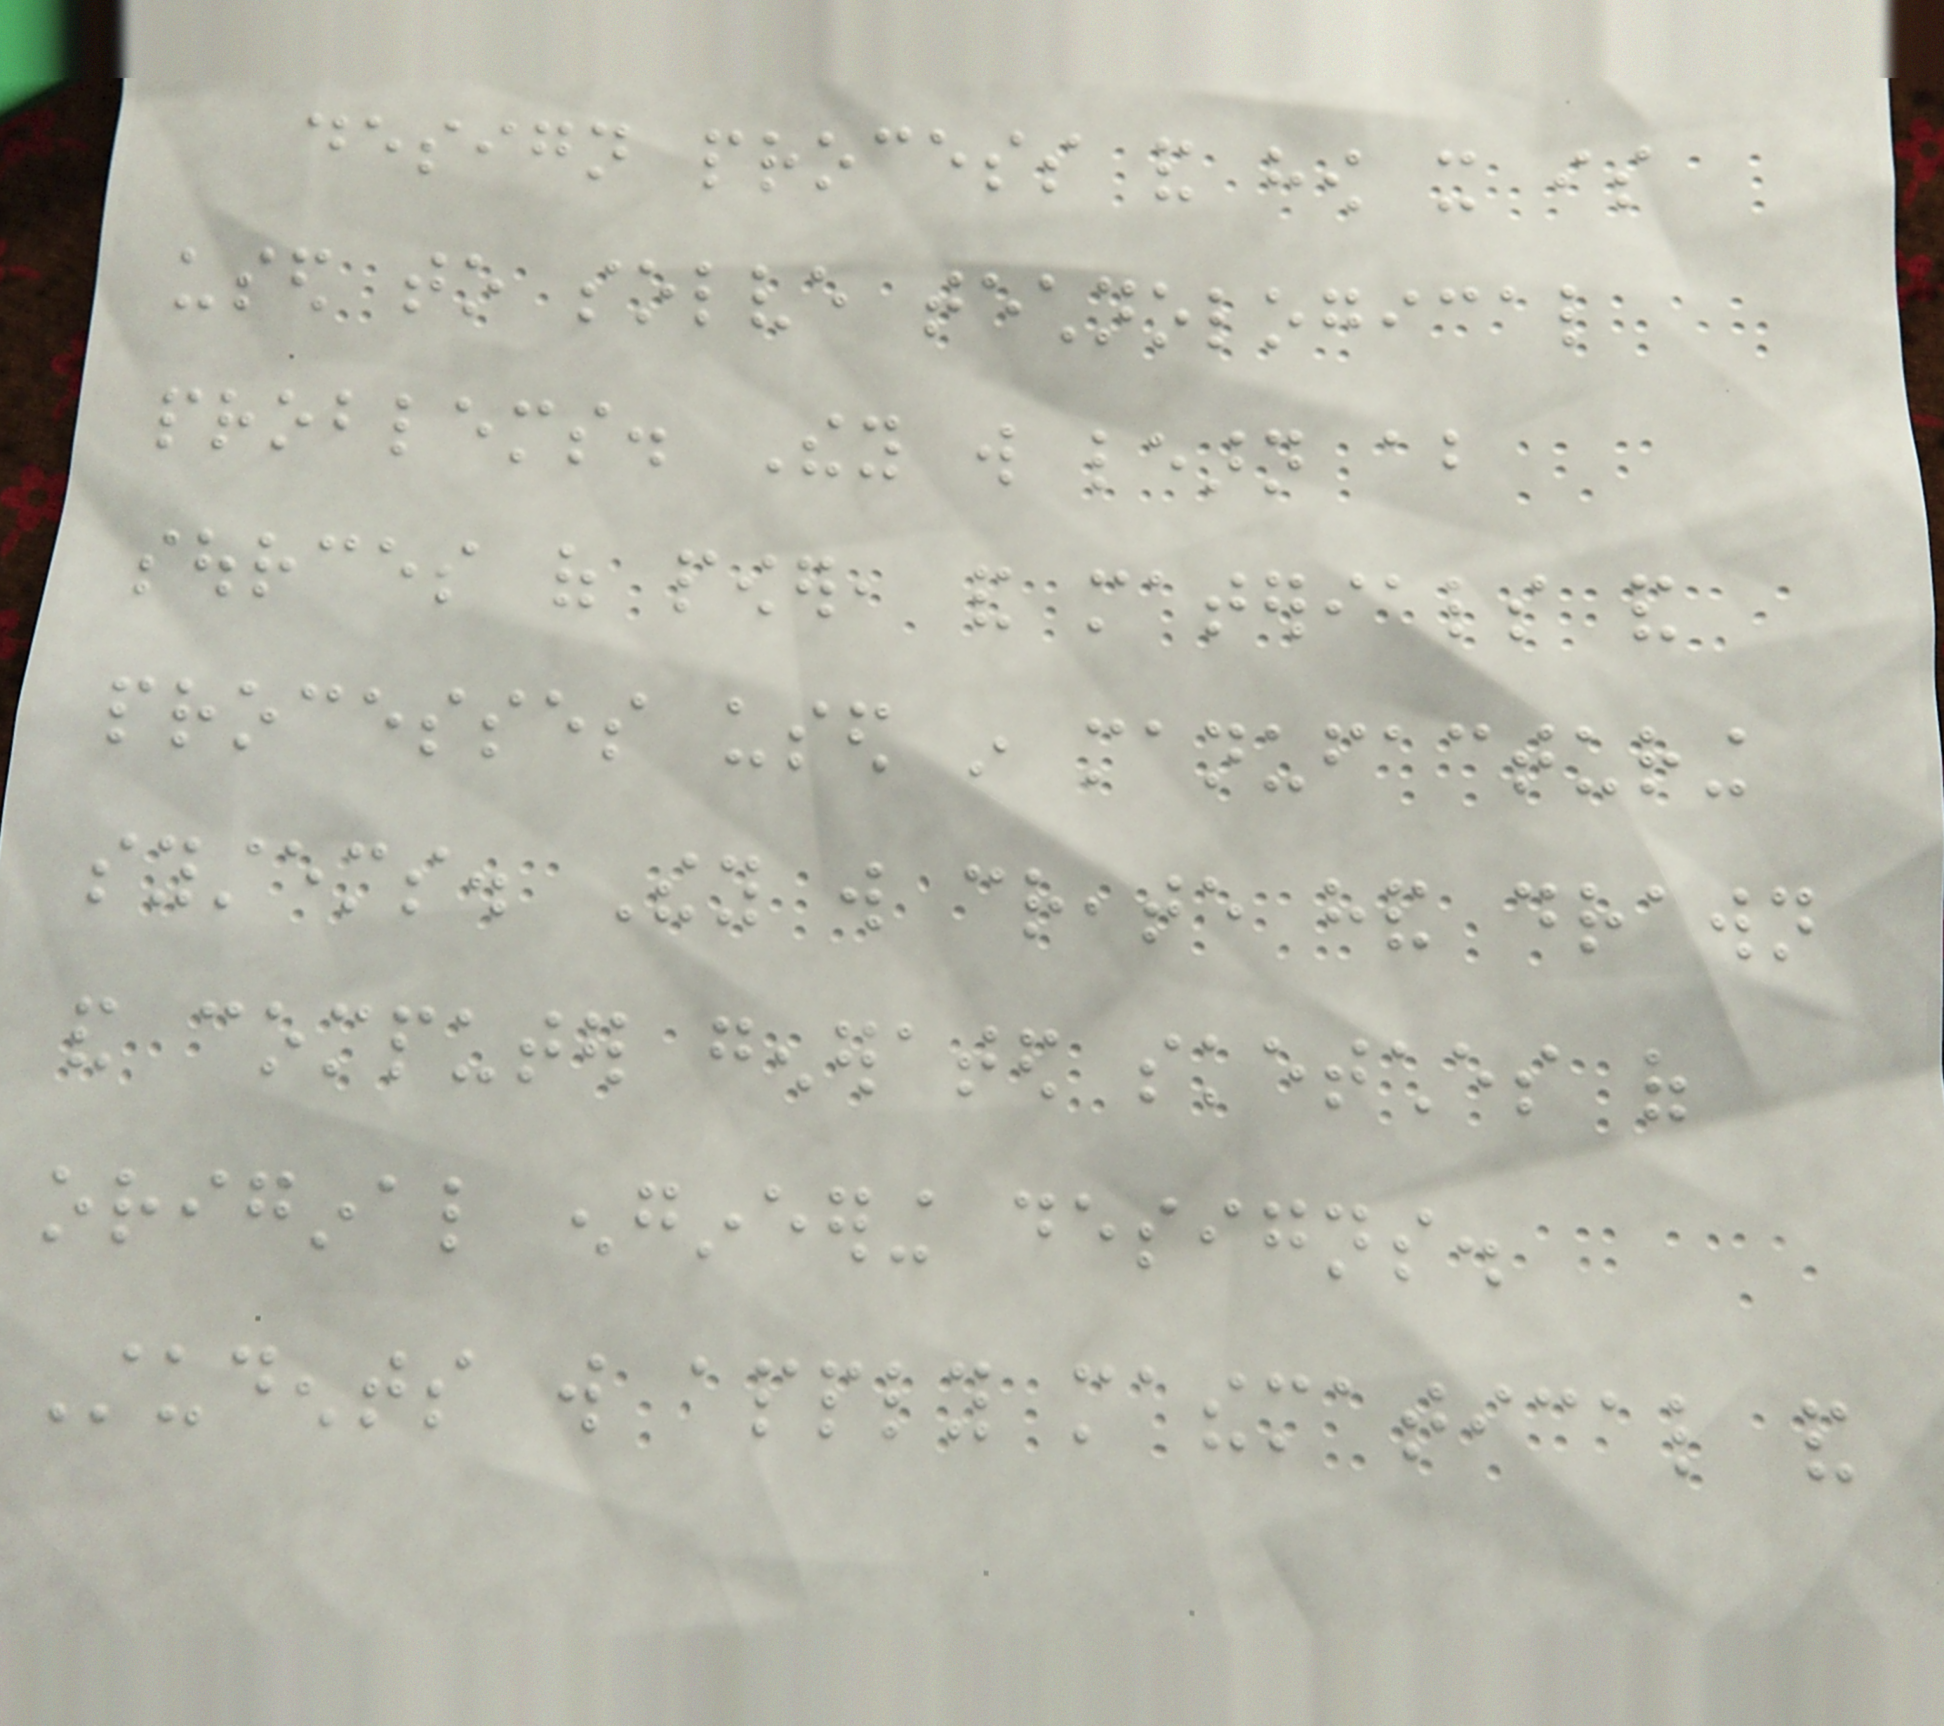design process and how it is
used to solve technological
problems. They will learn about
sources of power, and materials and
processes used in manufacturing
systems. They will create hand drawn
and computer generated sketches of
original engineering designs.
Students will apply mathematical and
